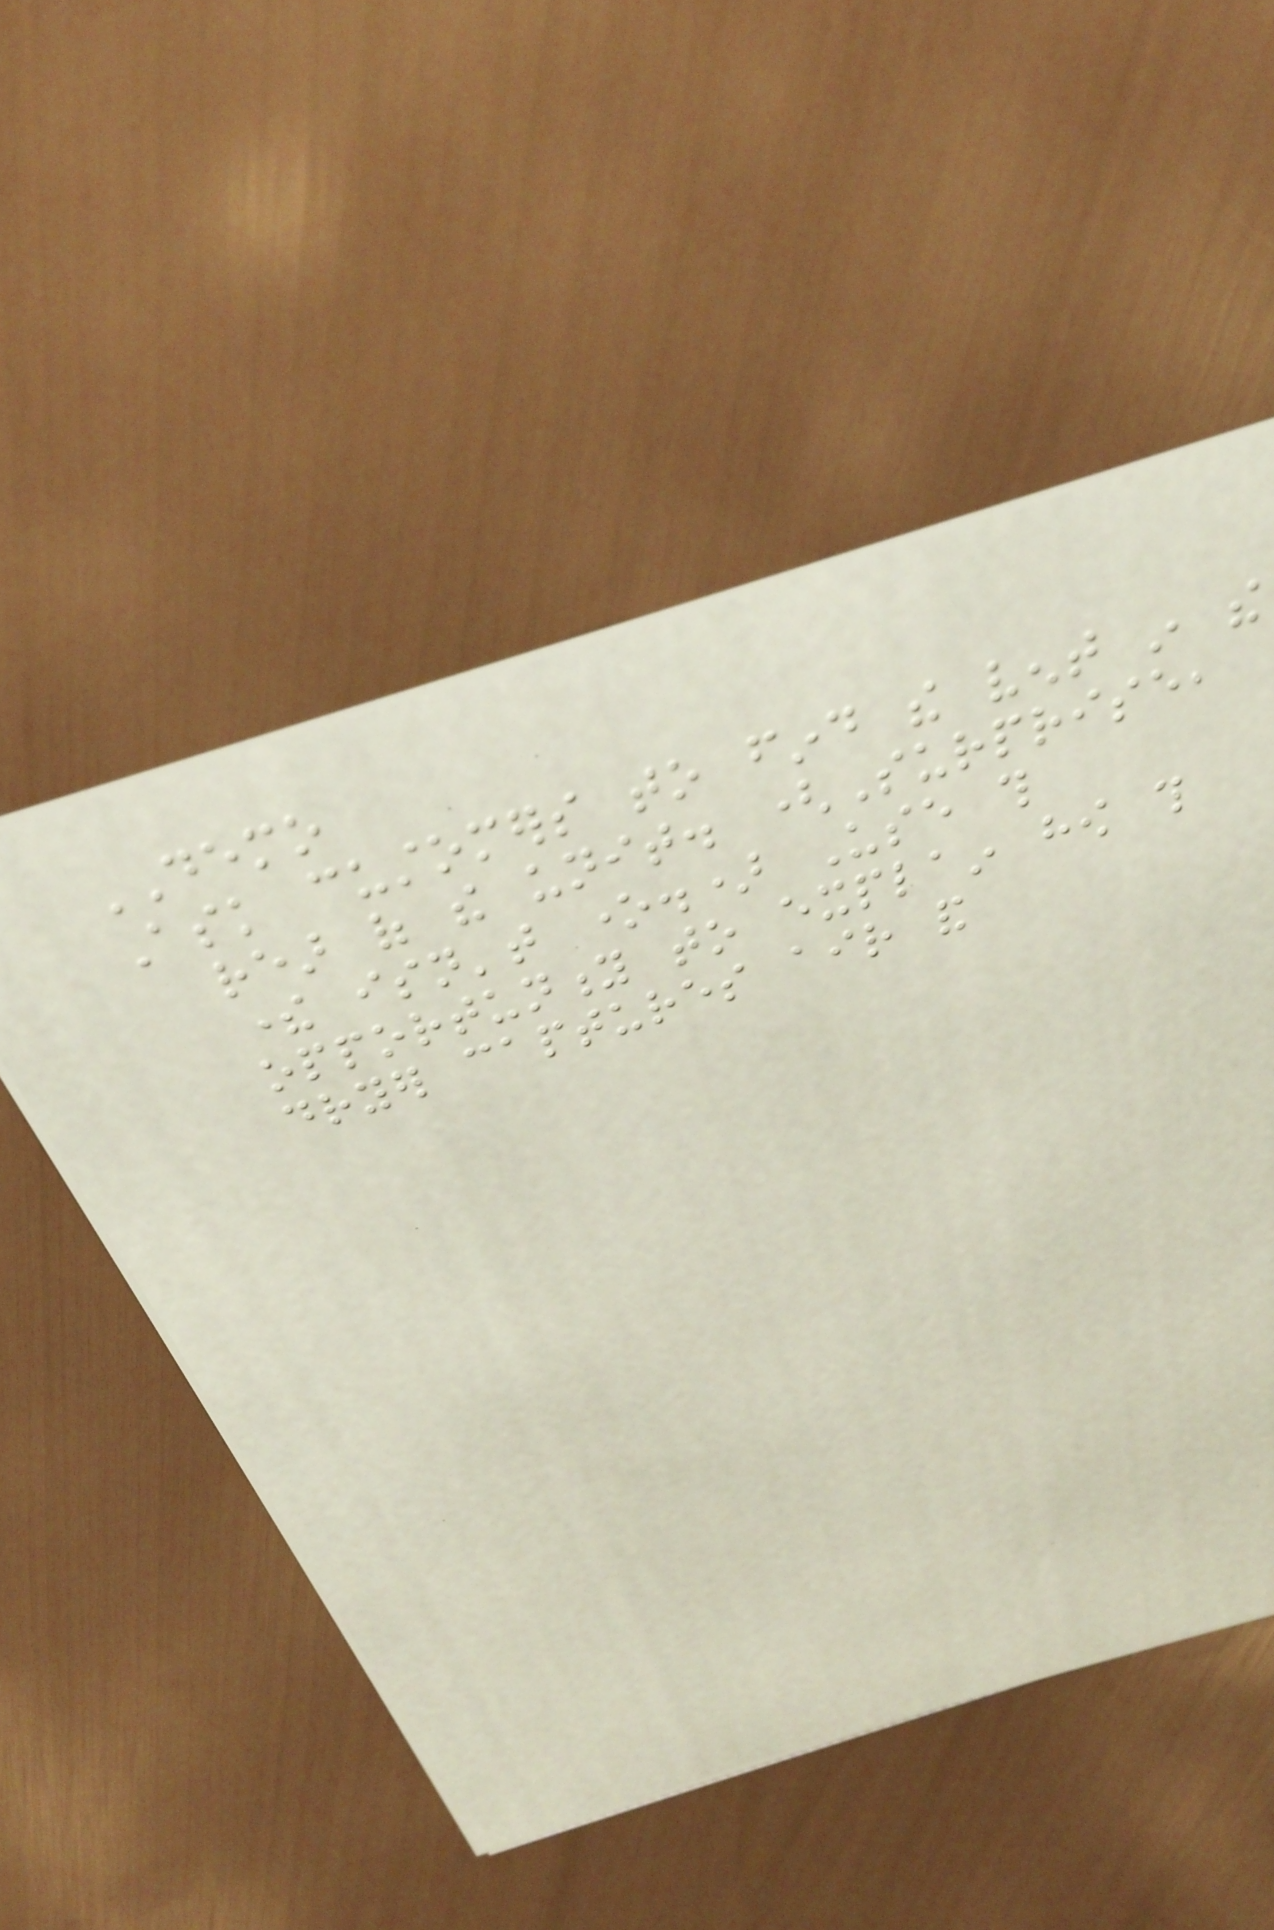DEMO
Ask customers to find the vent in the
rear of the unit. (Surprise,
there isn't one.) Use this
opportunity to explain how this
dryer captures air and
